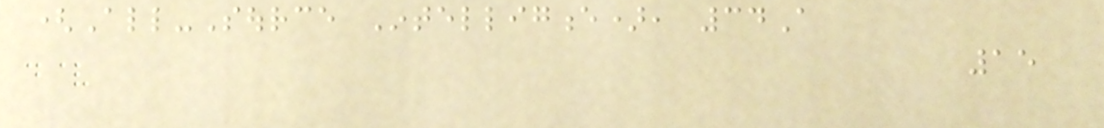(All-Source Intelligence), 34A
15
